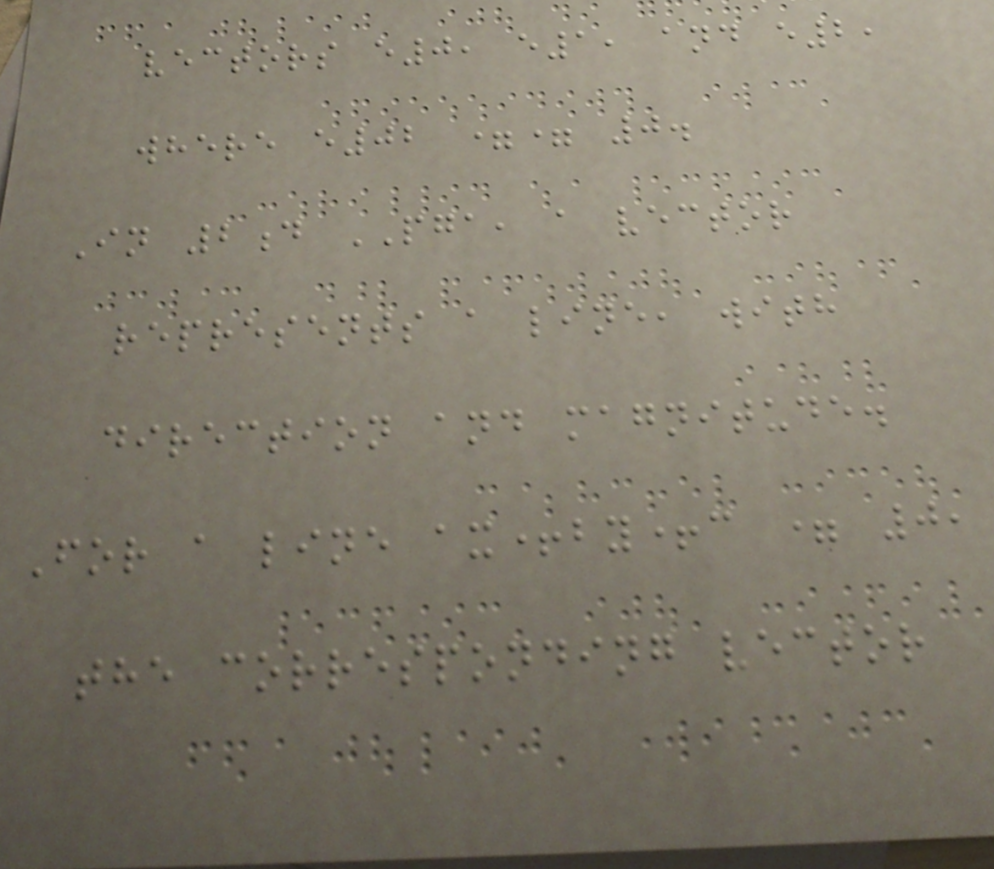vectors e0, e1, and e2,
where e02 == 0.
In 2d PGA, a vector
represents a line, with
direction and magnitude.
For a line ax+by+c = 0,
the corresponding vector
